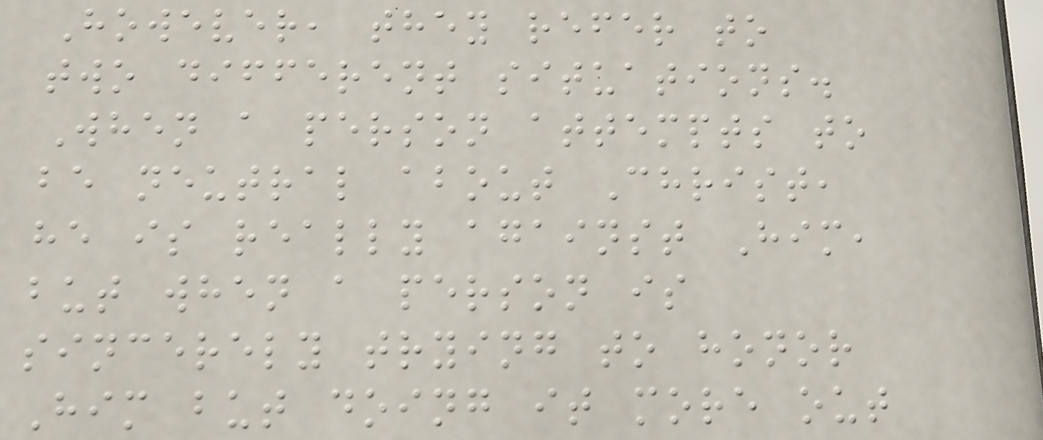However, they refer to
two different situations.
When a person attempts to
be neutral about Christ,
he is really against Him,
but when a person is
sincerely trying to honor
Him but doing it more out
